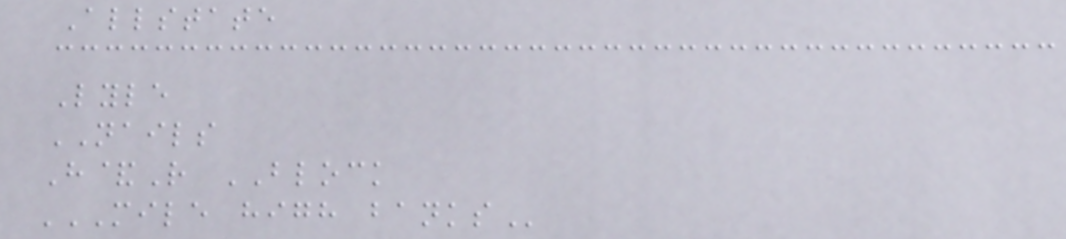Allstate
Lyle
NAILS
H&R BLOCK
MILE HIGH BANKS
